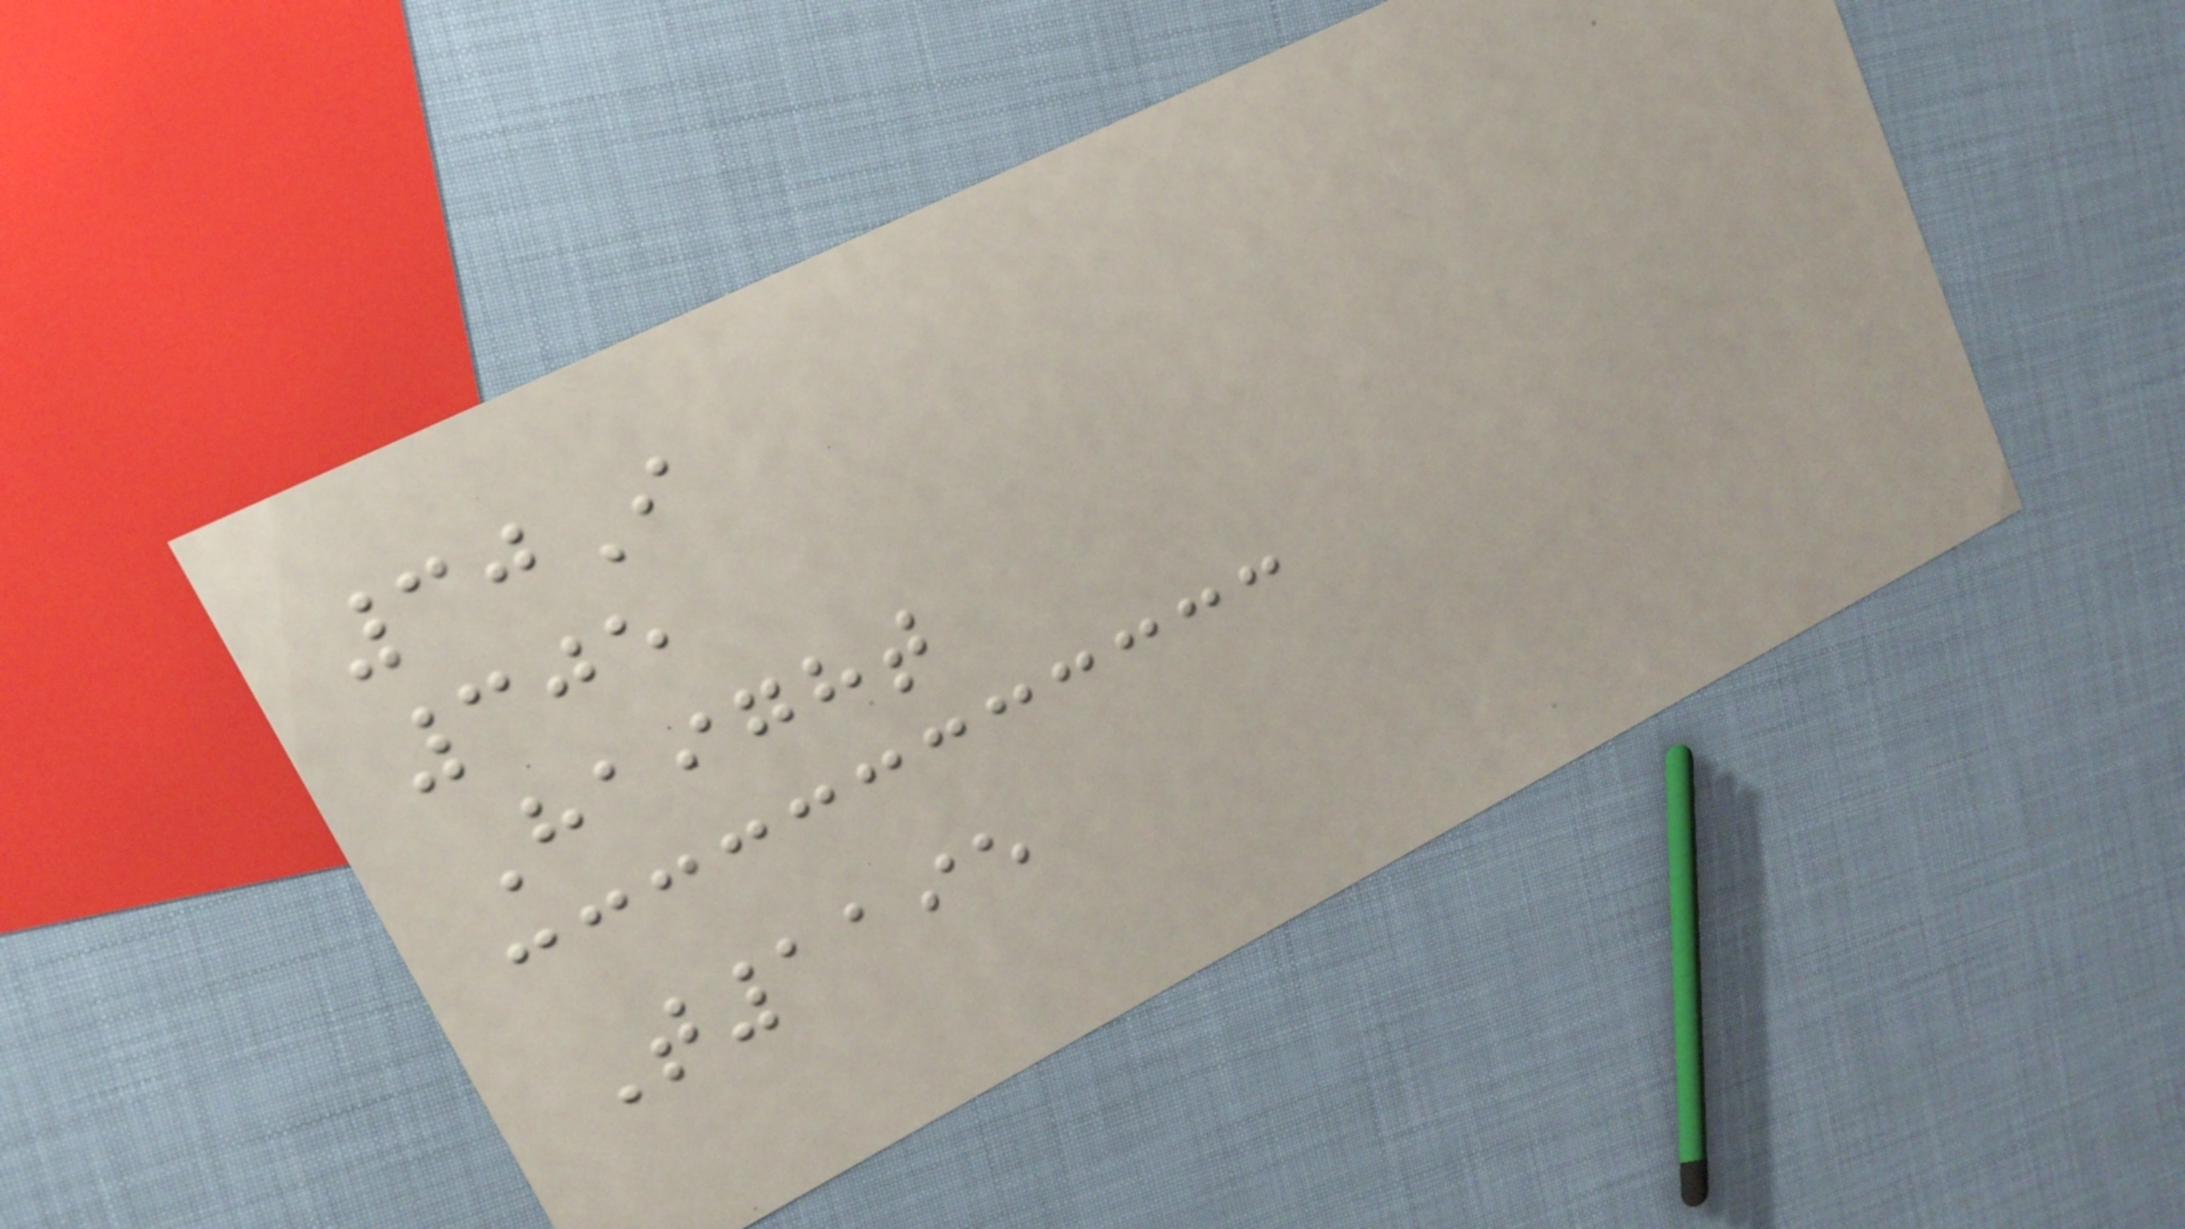30I
305
Haight
T1195
